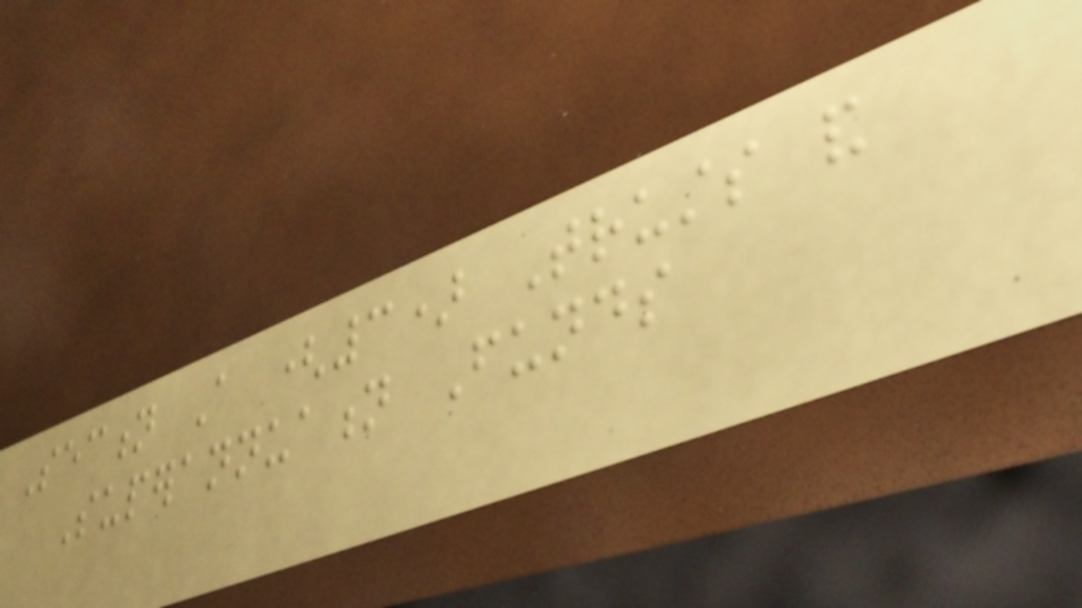Section A (3) Trusts and
Superannuation Funds
